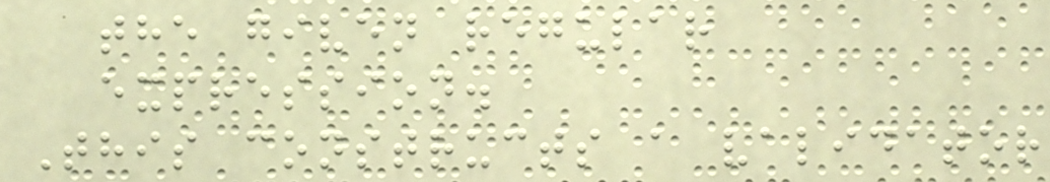the given regular
expression.
This constructs a validator
